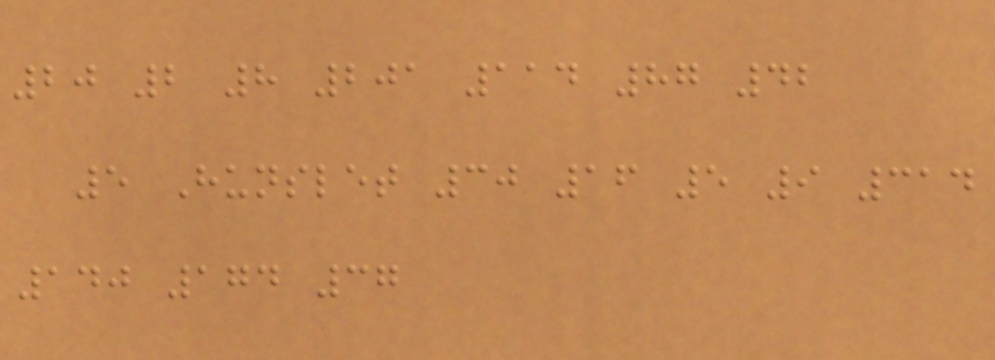20 2 8 201 114 87 42
5 Hunslet 30 16 5 9 314
140 174 37
